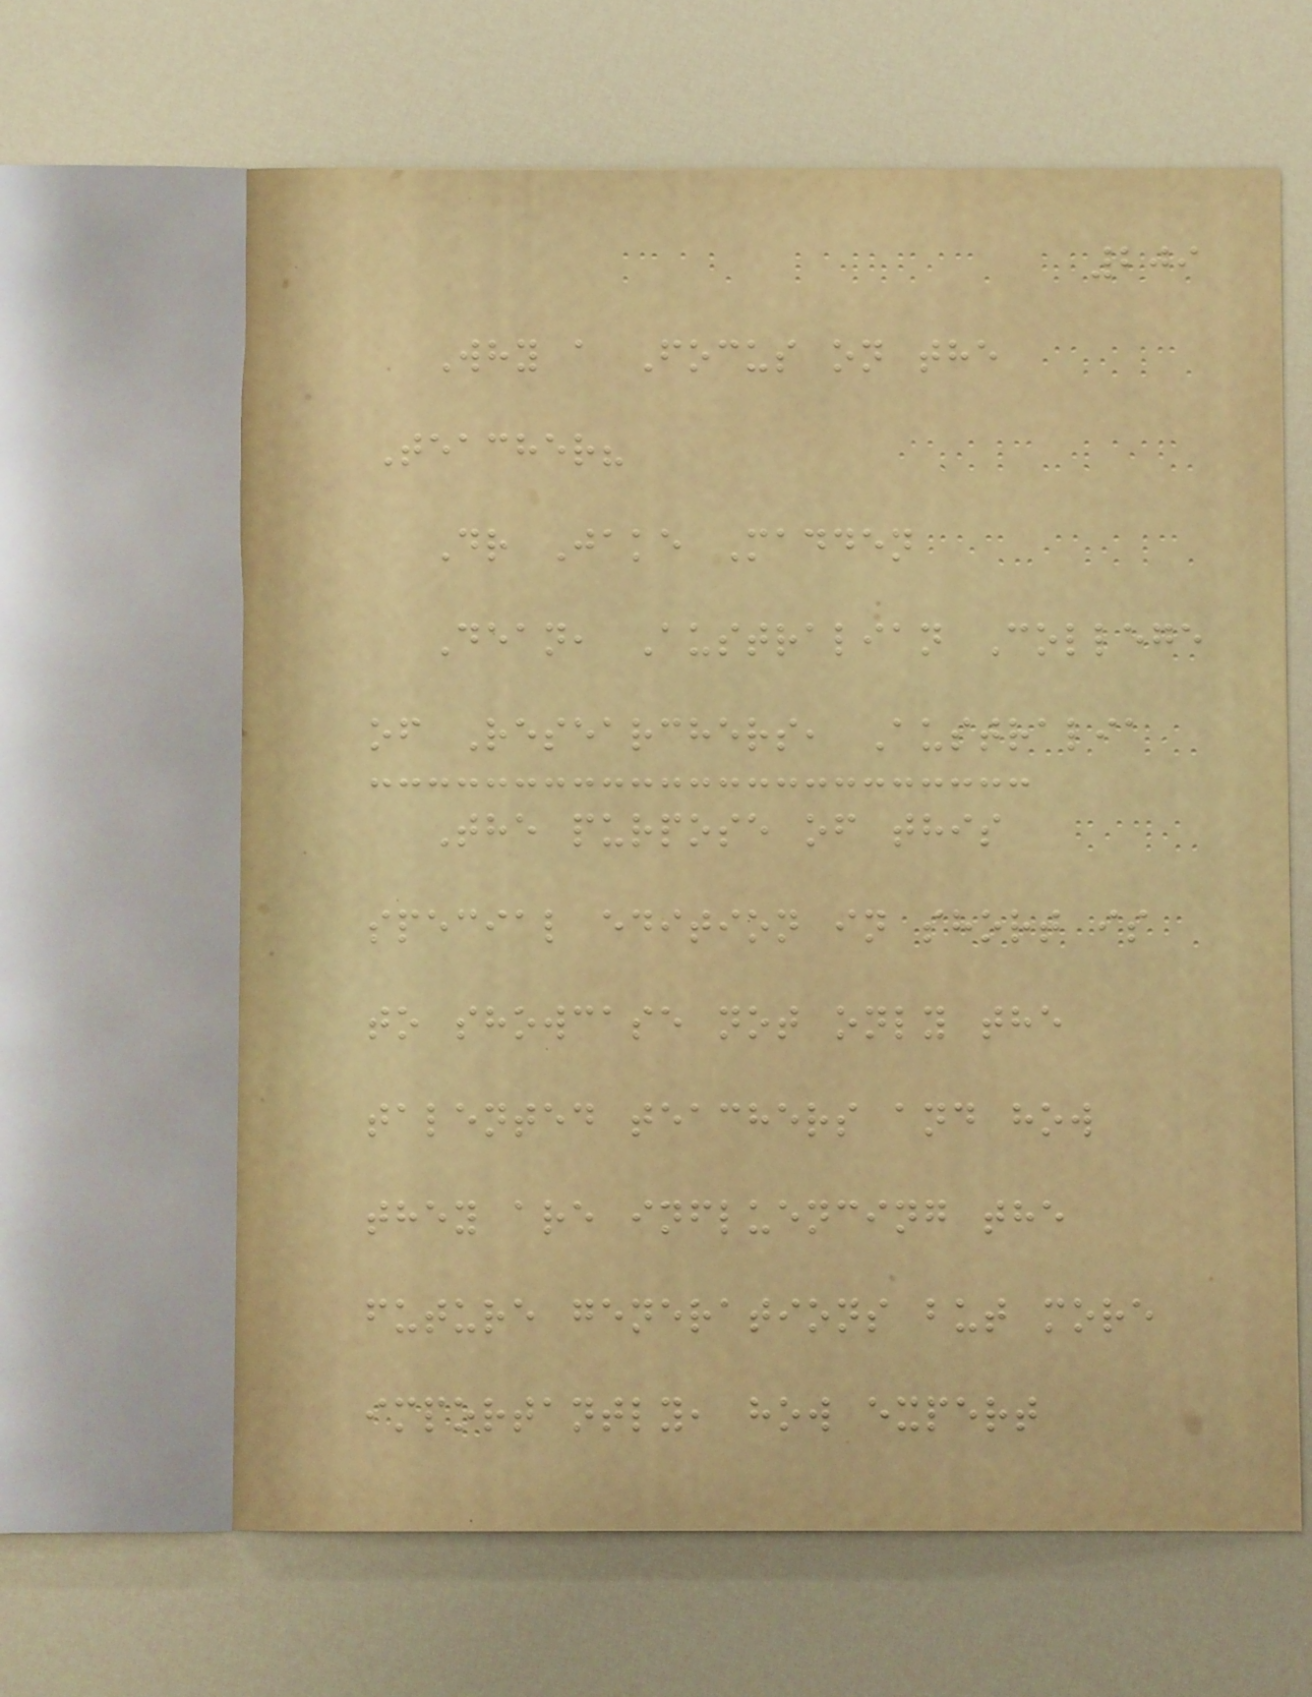209
Why a Focus on the
Teacher?
Dr Jake Madden
Dean, Australian College
of Researchers, Australia
The purpose of this
special edition in short is
to showcase not only the
talented teachers and how
they are influencing the
future generations but more
importantly, how expert
